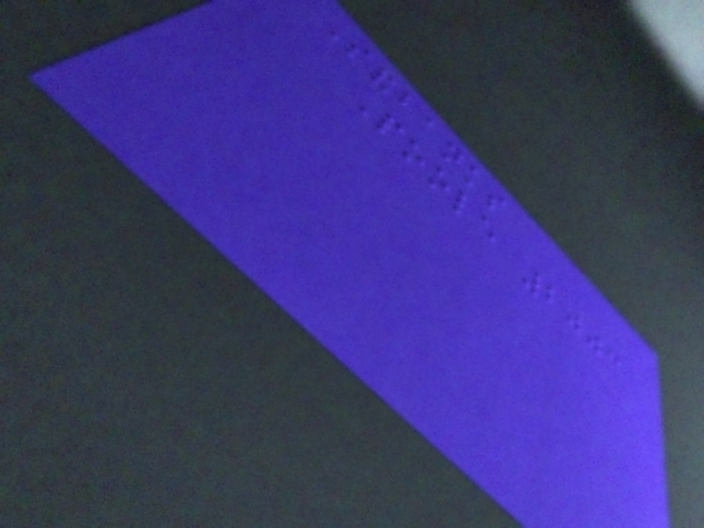Sandbanks
Poole 2003
